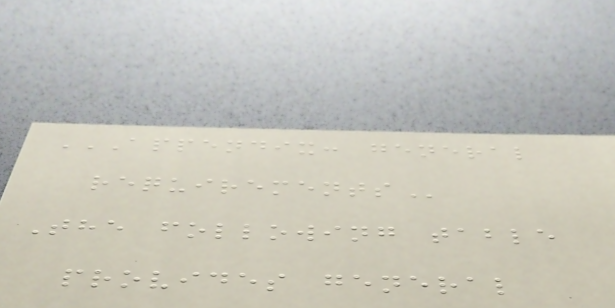APPENDIX: GENERAL
REQUIREMENTS
The following table
provides general
